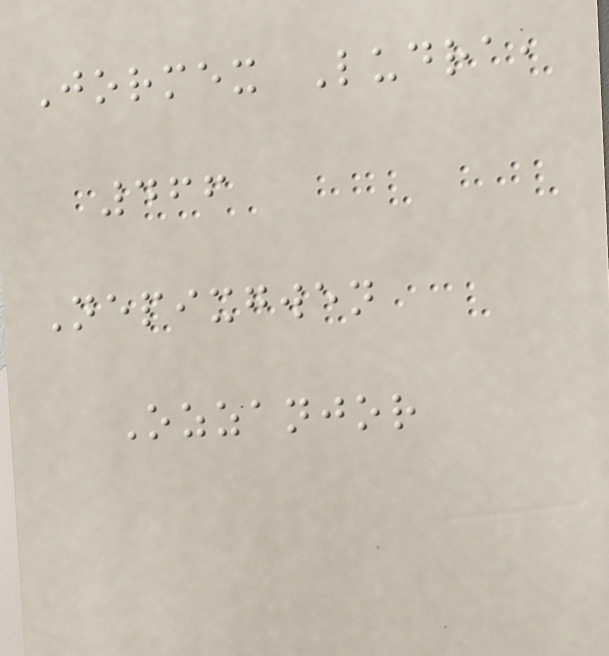Jormex Ludra,
466
Nepixgwen
Ozzanjor
